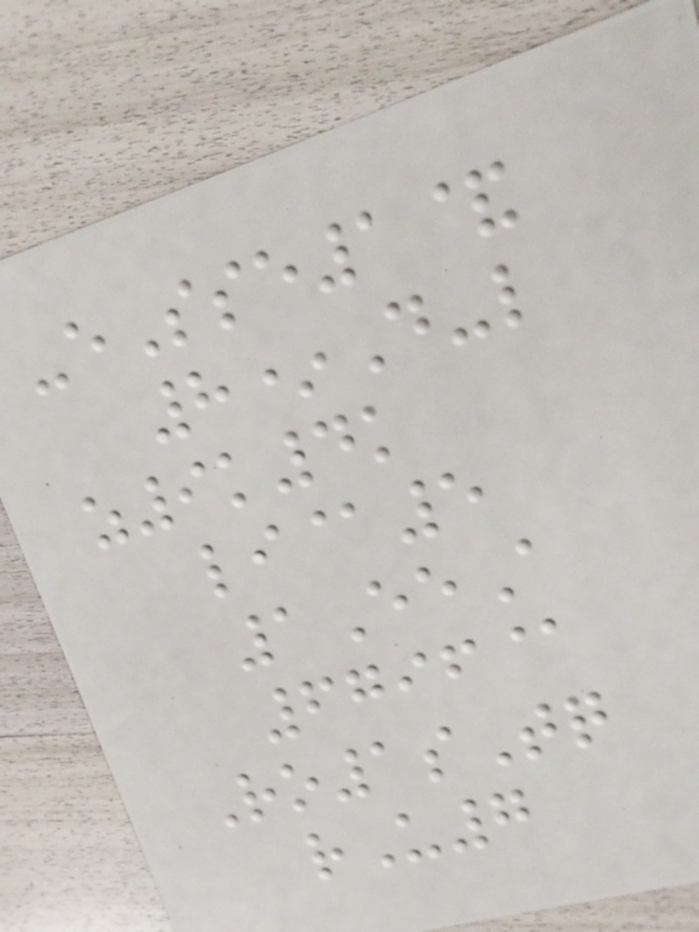-eSse1&
8*D-l
z9k4k
li@5
1EeA
6796@
Ro1sTq
rU7
